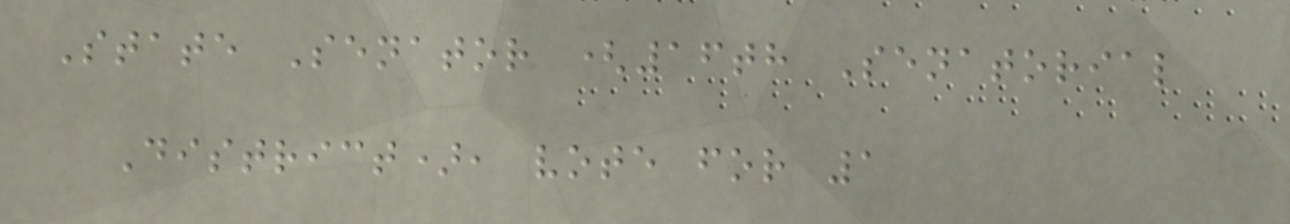State Senator (16th Senatorial
District), vote for 1
